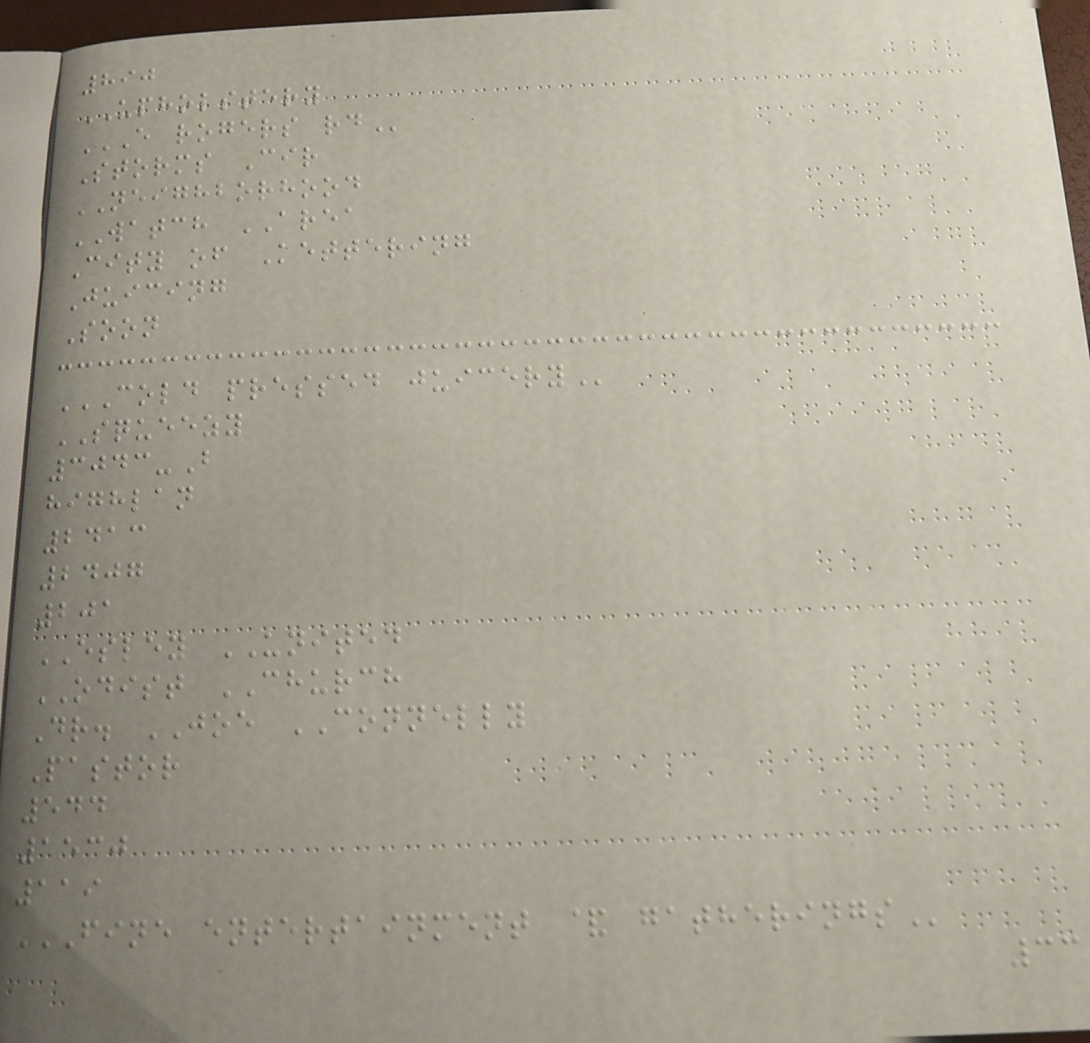890
UPHOLSTERY
E ROGERS RD
Storms Cir
NEIGHBORHOOD
WATCH AREA
City of Kettering
Juicing
Soon
COLD PRESSED JUICERY
SQUEEZY
3043-B
highlan
2413
2407
201
ESLEY UNITED
ODIST CHURCH
Dr. JOE CONNELLY
Pastor
544
1530
119
FINE ENTERTAINMENT & GATHERINGS
33
